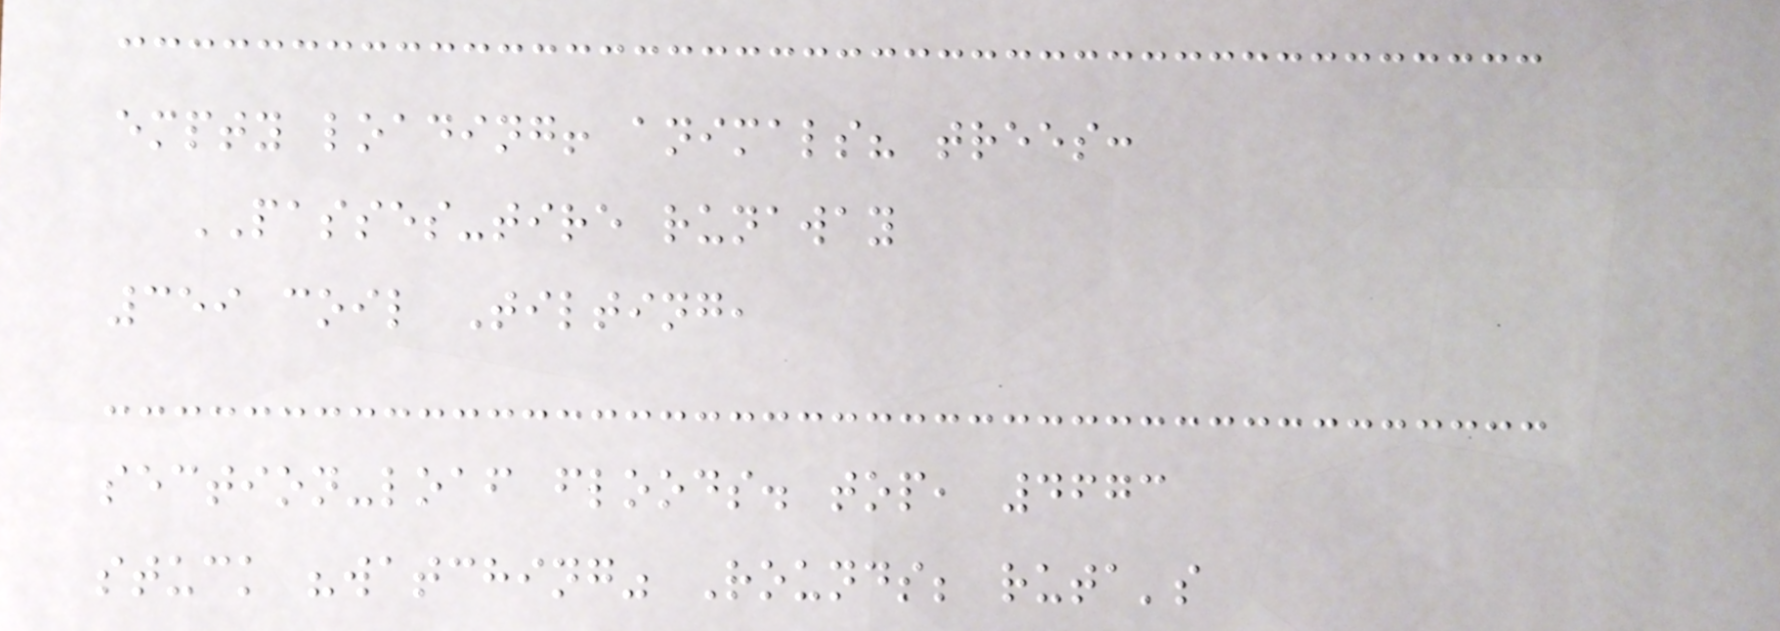empty loading! animals? trees:
PASSES-tire runaway
359 coil Tilting,
section-loaf floods. top, 4673
stuck "watching" Rounds; ruta's
